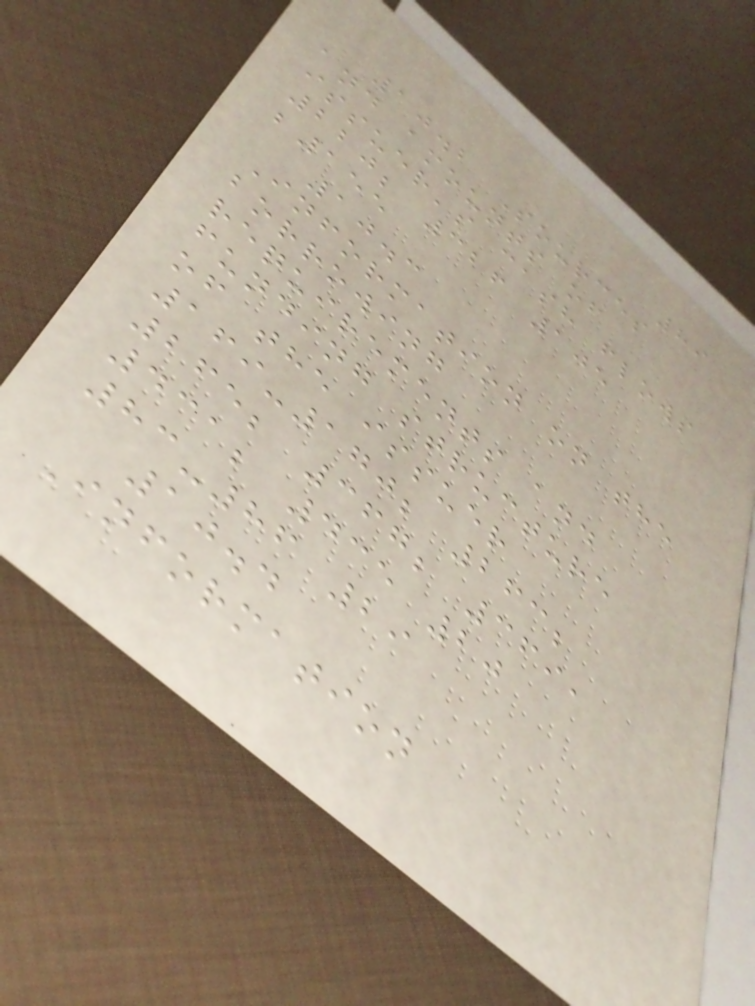89
10.2 Sources
and amounts of
issuer's cash flows
220; 326 105
;155
10.3
Information on the
borrowing
requirements and
funding structure
of the issuer
169-170; 263;
265; 367; 369,
431; 435 20
83-86 29
10.4
Information
